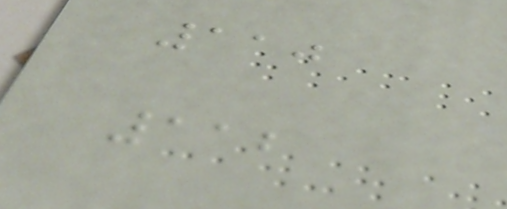110
112
